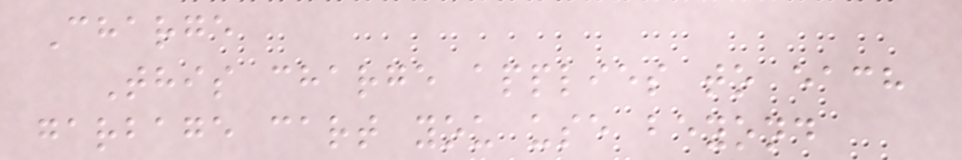Charge
This charge applies to each
garbage cart you use beyond
